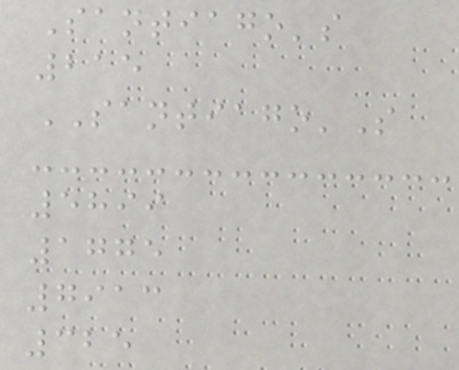Santiago's
215
SANTIAGO'S
5899
1775
7913
325
